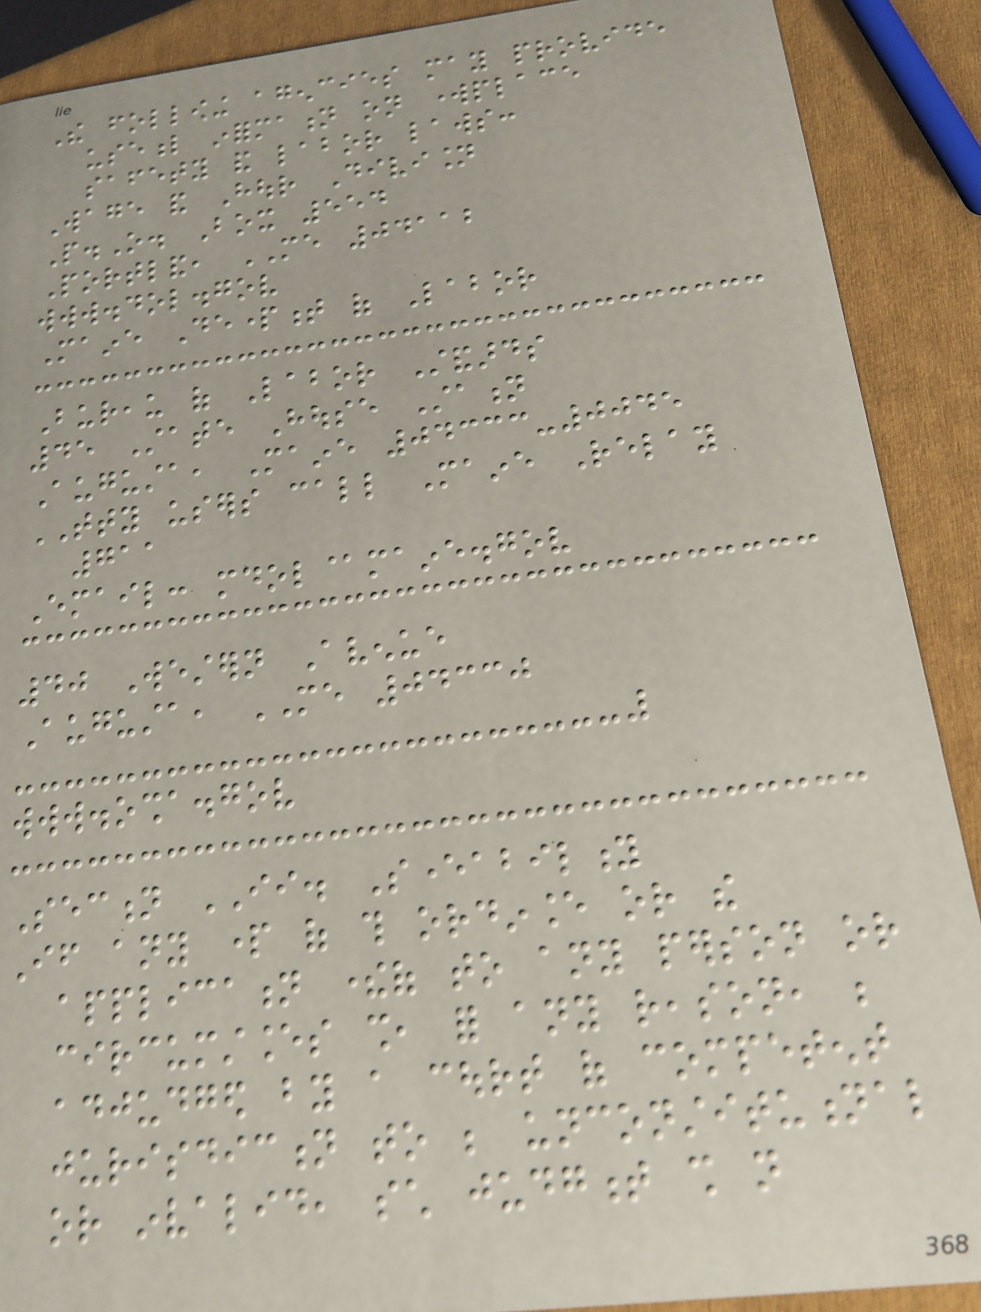The following agencies may provide
useful information on workplace
safety and labor laws:
Wage and Hour Division
P.O. Box 554
Portland, ME 04112
www.dol.gov
Maine Department of Labor
Bureau of Labor Standards
45 State House Station
Augusta, Maine 04333-0045
TTY users call Maine Relay
711
Email: mdol@maine.gov
40 Western Avenue
Augusta, ME 04330
www.osha.gov
Section II. Severability
If any part of this ordinance or the
application thereof to any person or
circumstances shall, for any reason, be
adjudged by a court of competent
jurisdiction to be unconstitutional
or invalid, such judgment shall not
